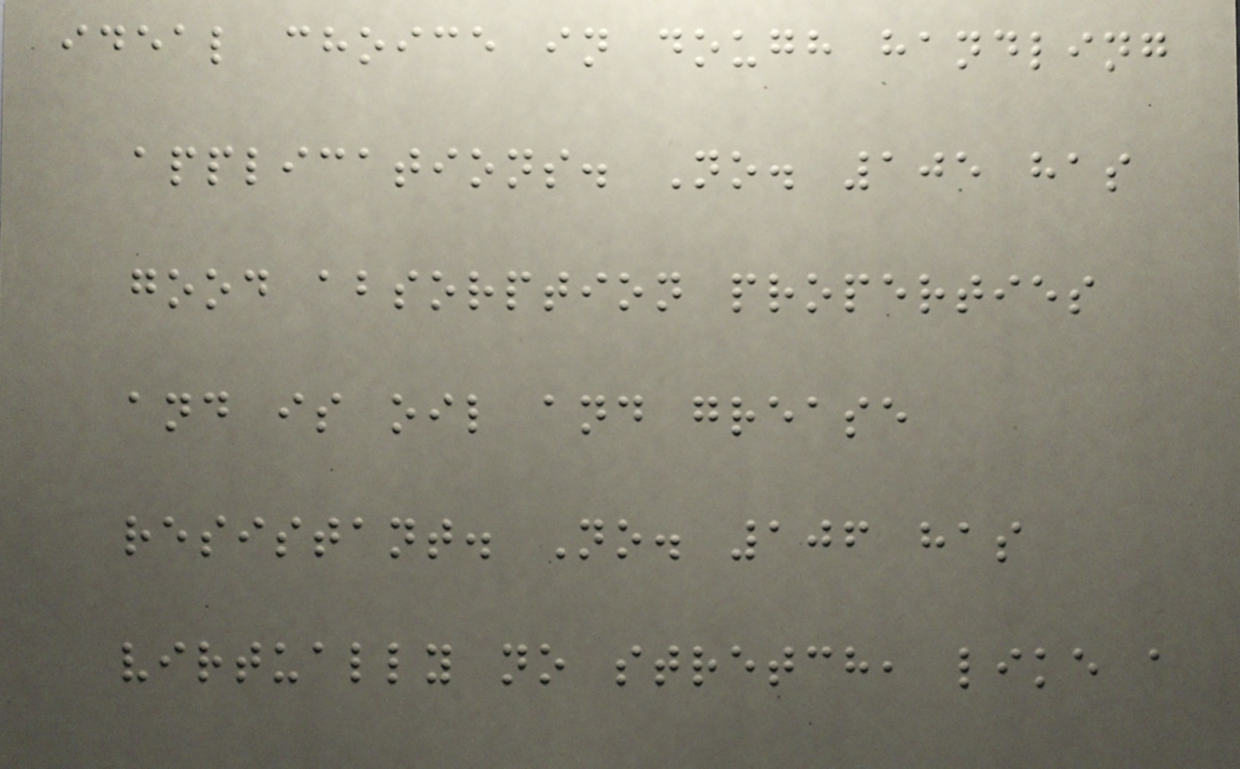ideal choice in dough handling
applications. No. 105 has
good absorption properties
and is oil and grease
resistant. No. 106 has
virtually no stretch, like a
